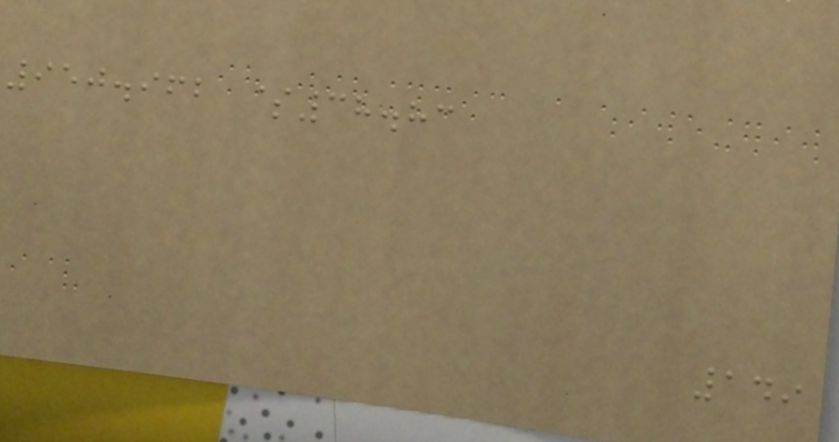950.962 $38.83
149
